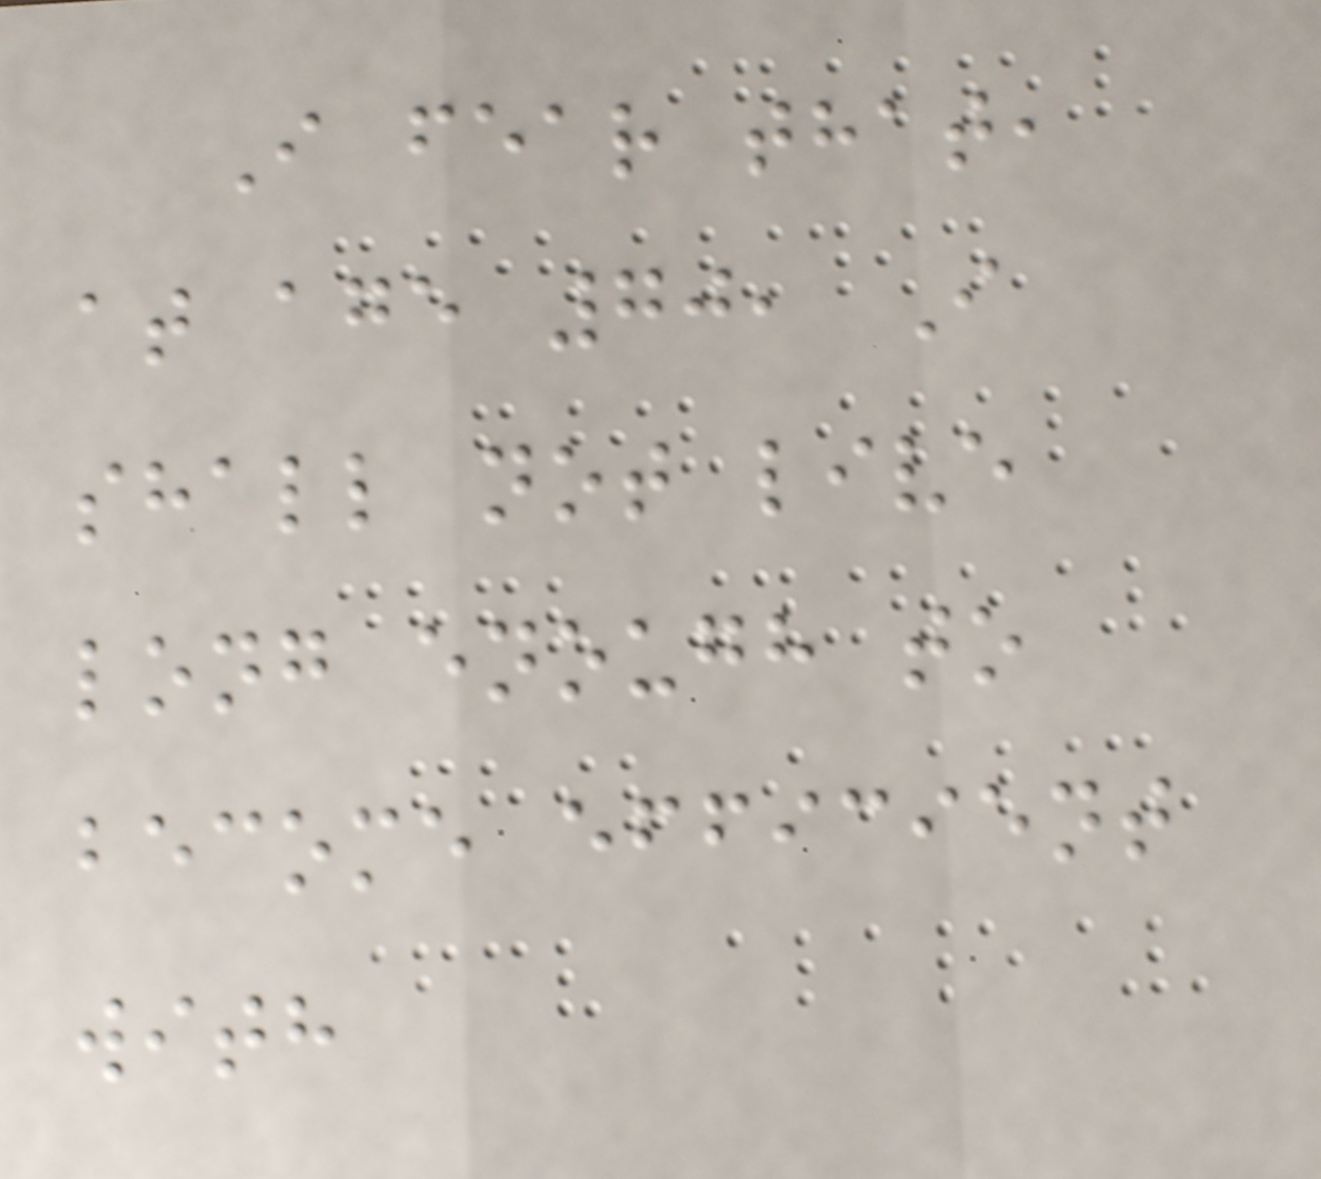I fear that,
at age 70, I
shall not live
long enough to
become efficient
with
